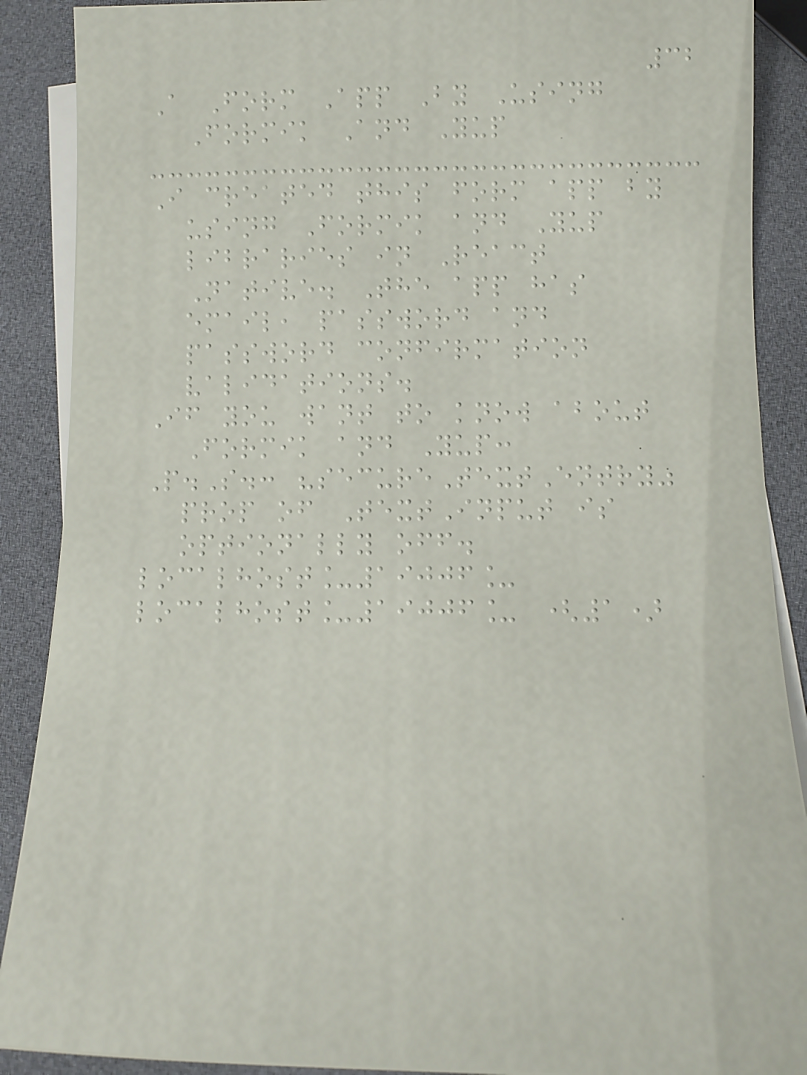32
A Form App By Using
Formik And Yup
I created this form app by
using Formik and Yup
libraries in React
Native. The app has
email, password and
password confirmation
validations.
If you want to know about
Formik and Yup:
P.S.: "secureTextEntry"
prop of TextInput is
optionally off.
localhost_19006_
localhost_19006_ (1)
